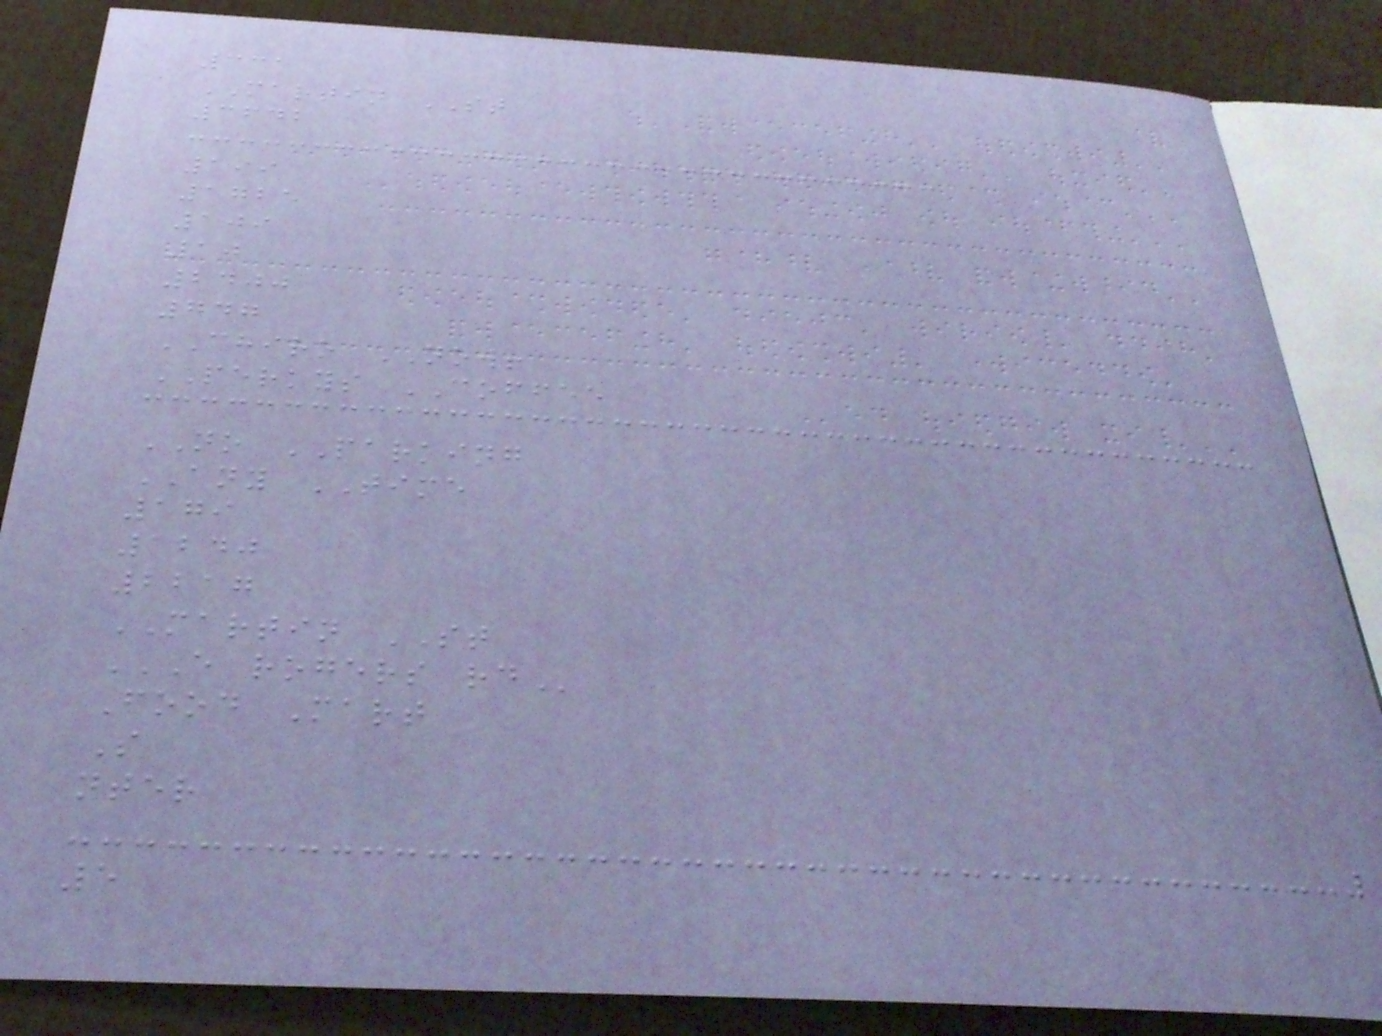331
MARTIN ST
3642
199
1725
109
10
2400
747
CHIRO NOW!
PERKYS COFFEE
NO PARKING
ANY TIME
179
1240
2217
MARTIN ST
E ROGERS RD
Food Mart
S
nter
5
